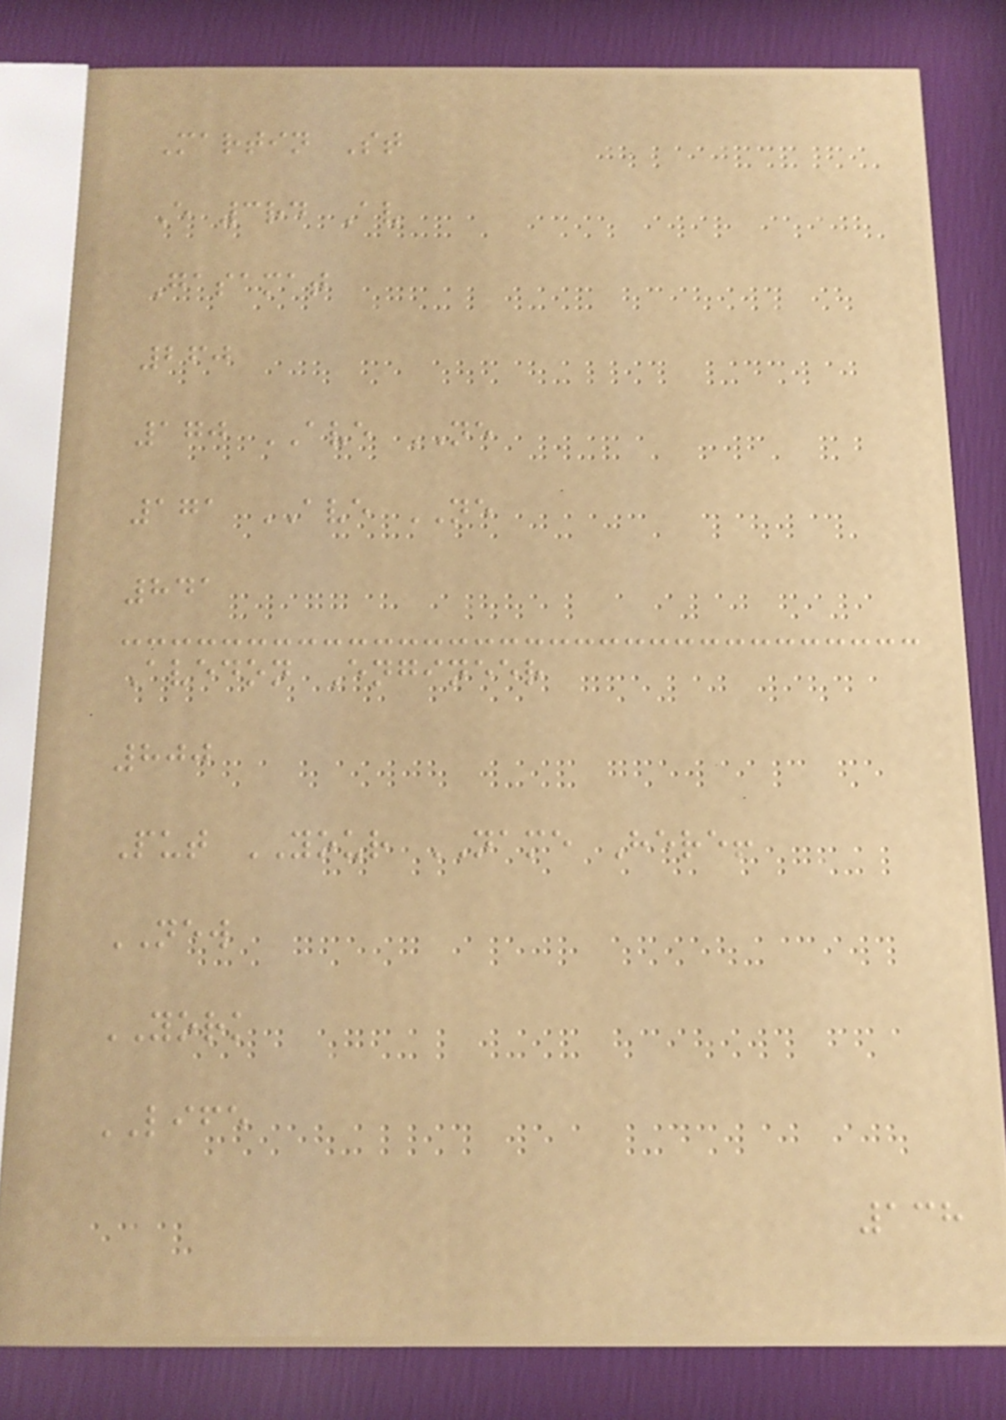Martin St
E 3rd Av
Gasamat
260
170 AVE NE
171 AVE NE
841
Avedon Engineer
800
Put YOUR NAME Here!
NEW
YORK
LIFE
138
